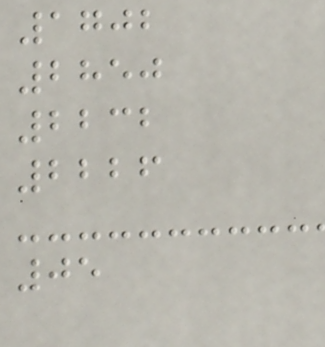1702
2850
2232
2226
05
